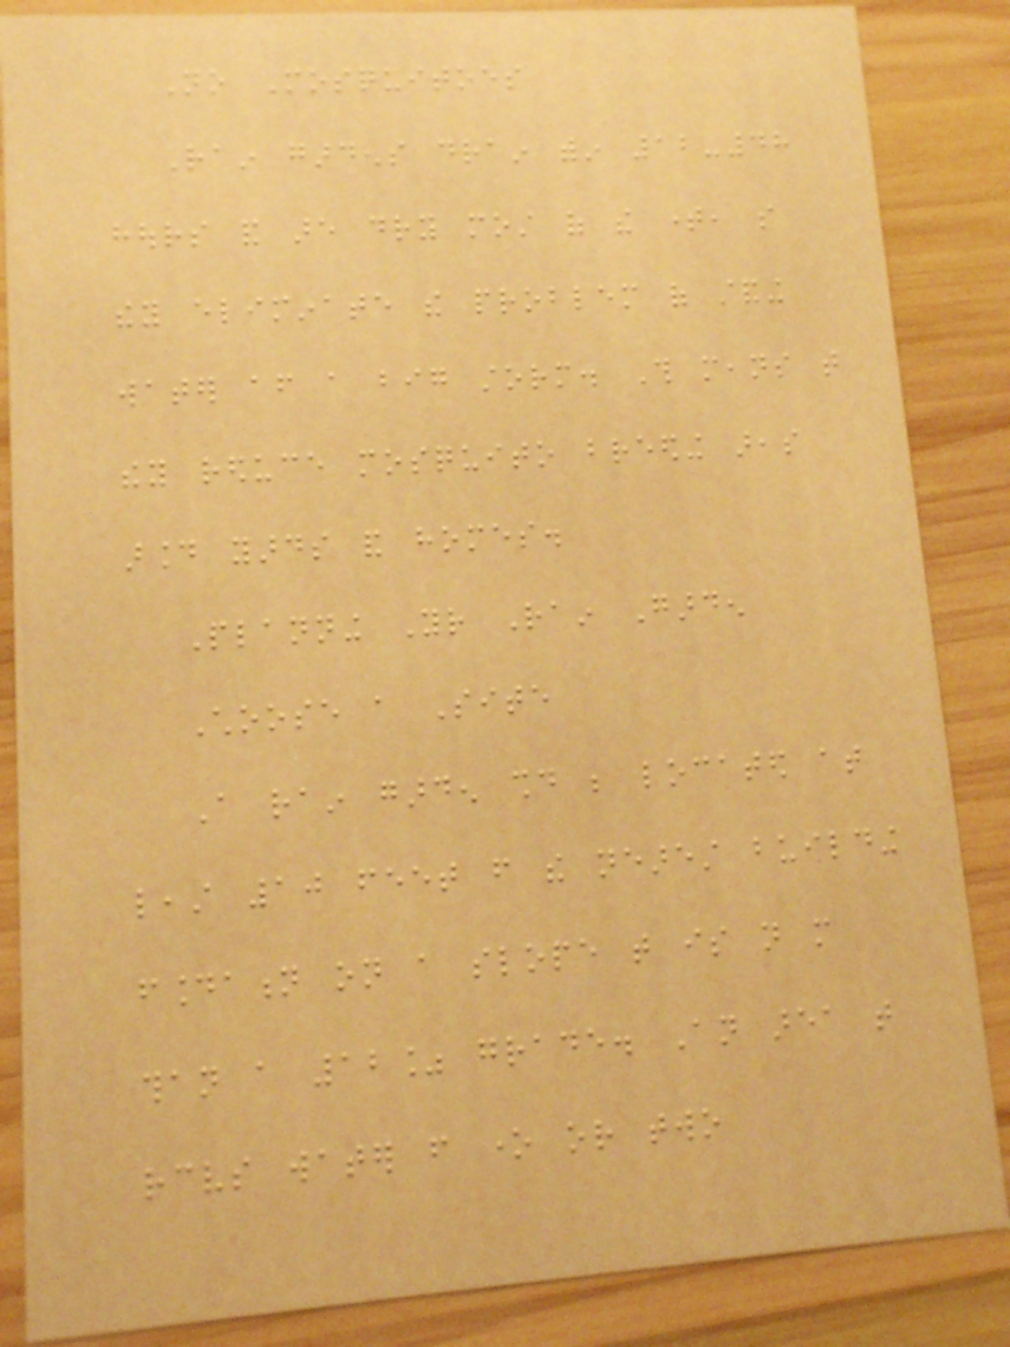No Mosquitoes
Rain gardens drain within 12-48
hours and are dry most of the time, so
they eliminate the problem of standing
water after a big storm. This means that
they reduce mosquito breeding areas
around yards and homes.
Planning Your Rain Garden
Choose a Site
A rain garden should be located at
least 10 feet from the nearest building
foundation on a slope that is not more
than a 12% grade. An area that
receives water from one or two
